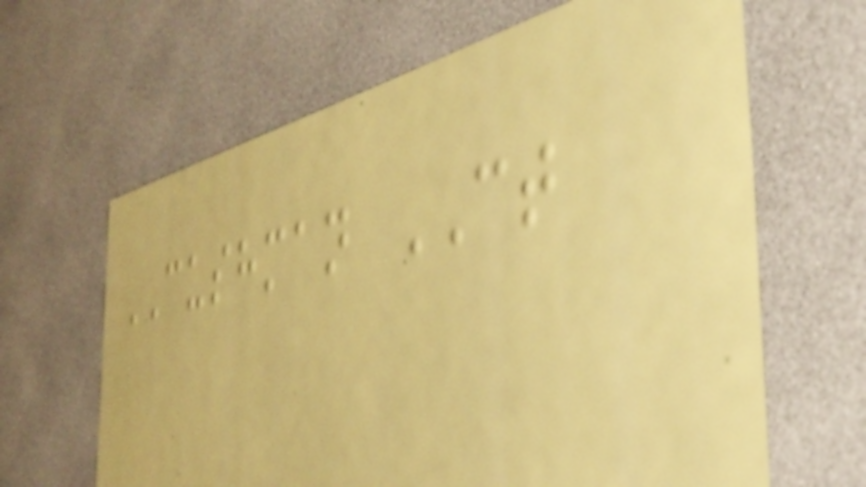CUSHMAN CT
